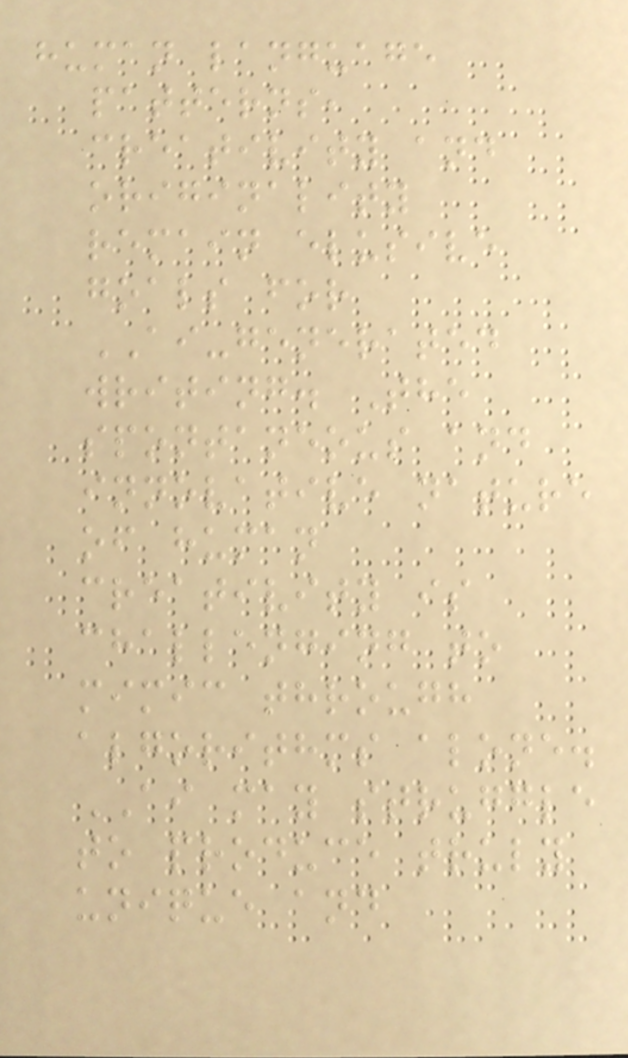human language
patterns,
creativity and
originality
remain elusive
goals for
AI-generated
writing. The
spontaneous and
innovative nature
of human
creativity is
challenging to
mimic through
algorithms alone.
AI may struggle
to produce truly
unique and
